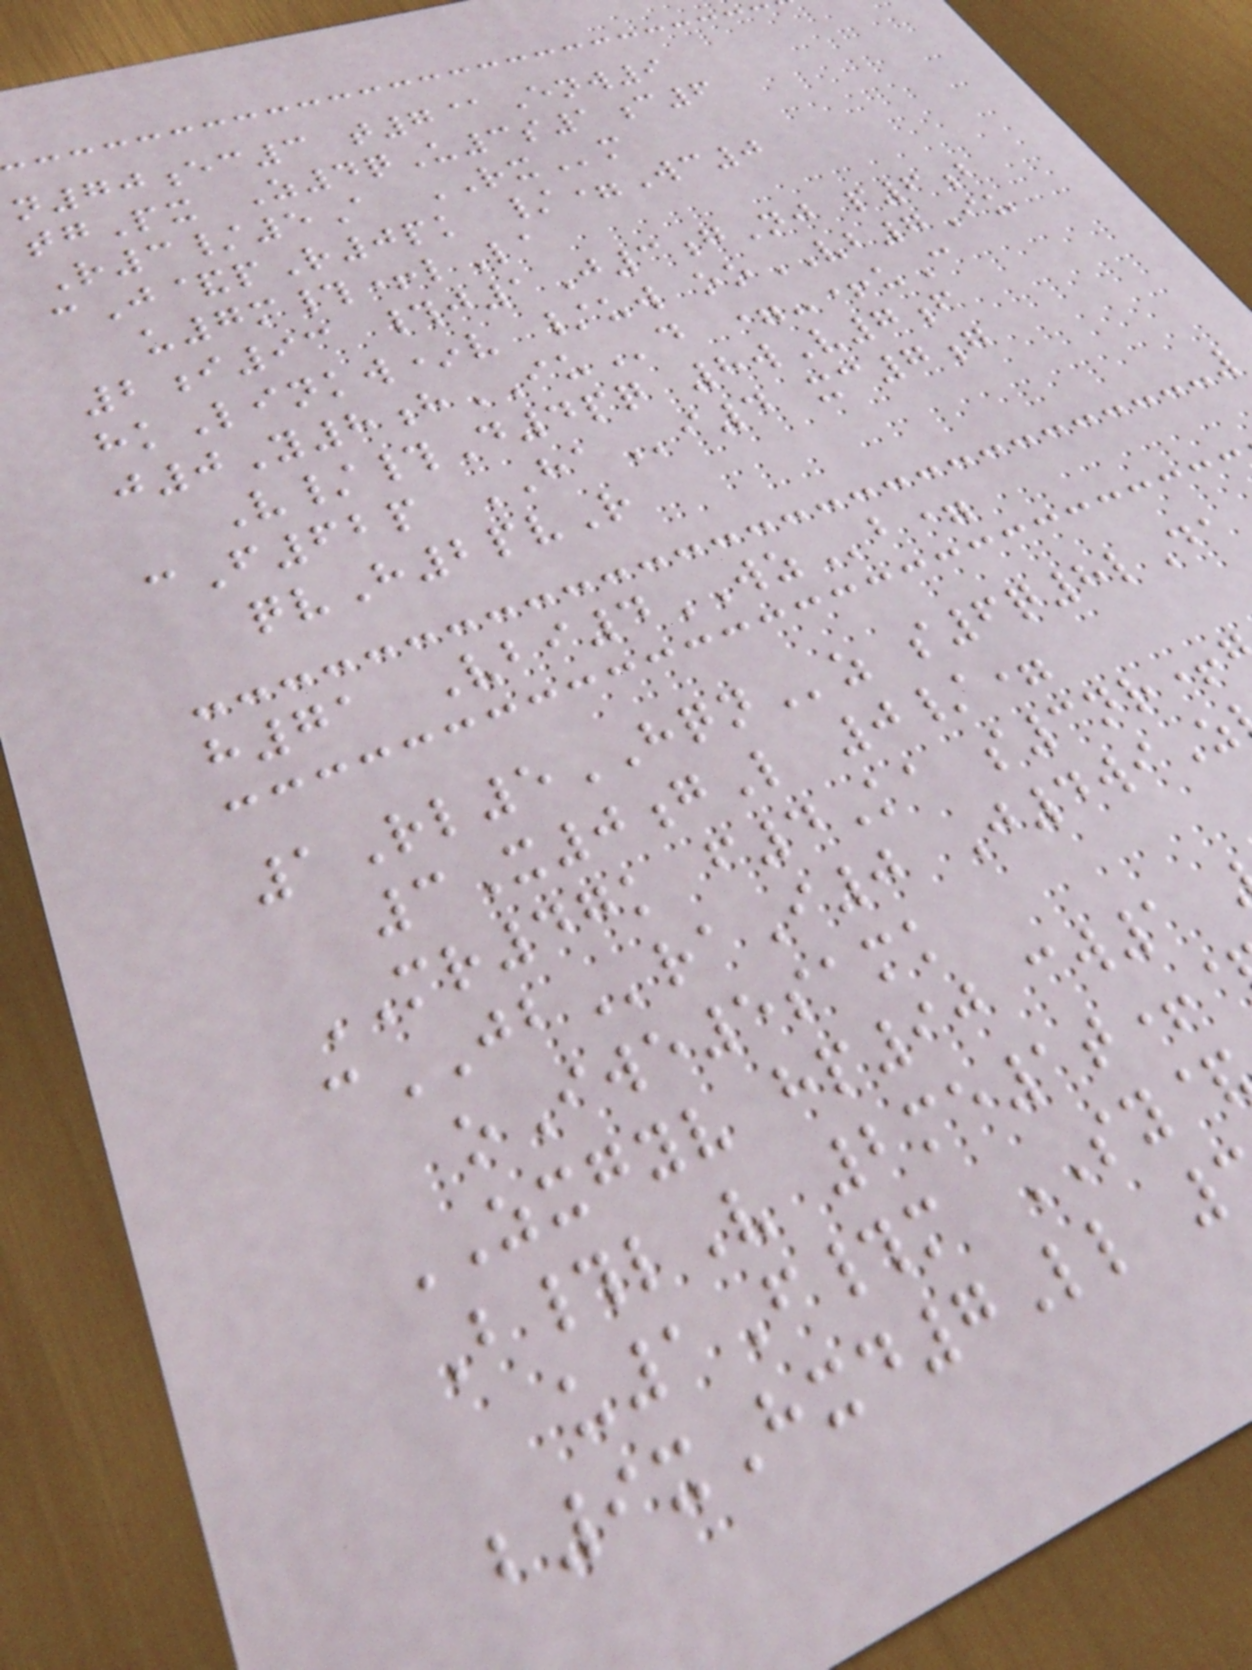n70ec3 t7@Enw9
tgPx Z4qU3s1c6
R3/5A RXm
cJ&pR0pk /=Wc0
u7m#+lLa
2i93 #j1J3gNj p6b
hkLinkw*v /uw ooVB7Iu
j0Y8hIUd =-+uC
V/#D4pq 8wV7f
cF62p HAi4 xc7g
qvH2pvR
h71 Vbi4WZb=
1Rl5HQNz s6q8lDa
3X0gL 0/=
MR47k f4Ka s3nr+
cJBraI0 J4wiZ
oIwe5samk
ZXGYV hp90 cw1
B#lV 2me1t+
u1F#m SY
b9xHxd7Ll
